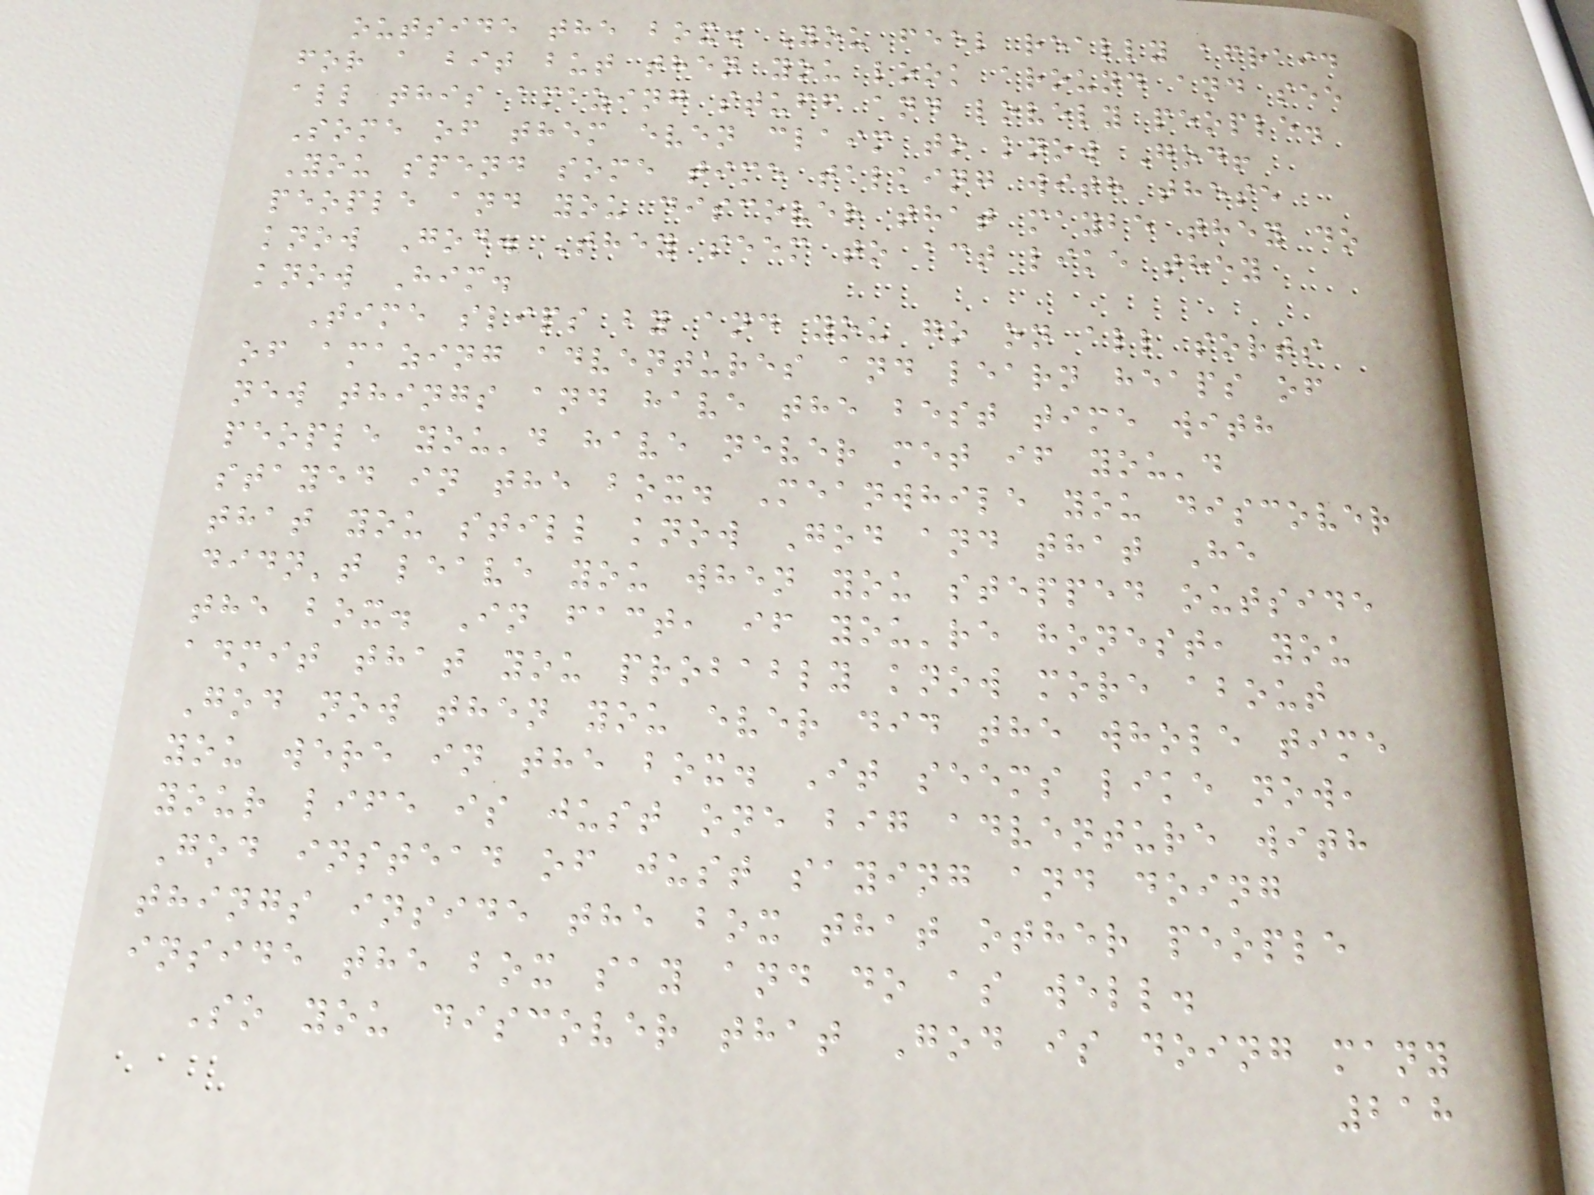outside the box. You feel really afraid
for a bit but then you look around and see
all this amazing stuff and lovely people.
Some of them even claim to know God!
You spend some time talking with these
people and you discover that maybe they do
know God. They seem to act like they
know Him.
Time slips by and you go on all sorts
of amazing adventures and learn heaps of
new things and have the best time with
people you'd have never met if you'd
stayed in the box. Meanwhile you discover
that you still know God and that He
didn't leave you when you stepped outside
the box. In fact, if you're honest, you
admit that you probably know more about
God now then you ever did the whole time
you were in the box. It seems like now,
your life is just one big adventure with
God instead of just saying and doing
things inside the box that other people
inside the box say and do as well.
So you discover that God is doing many
218
